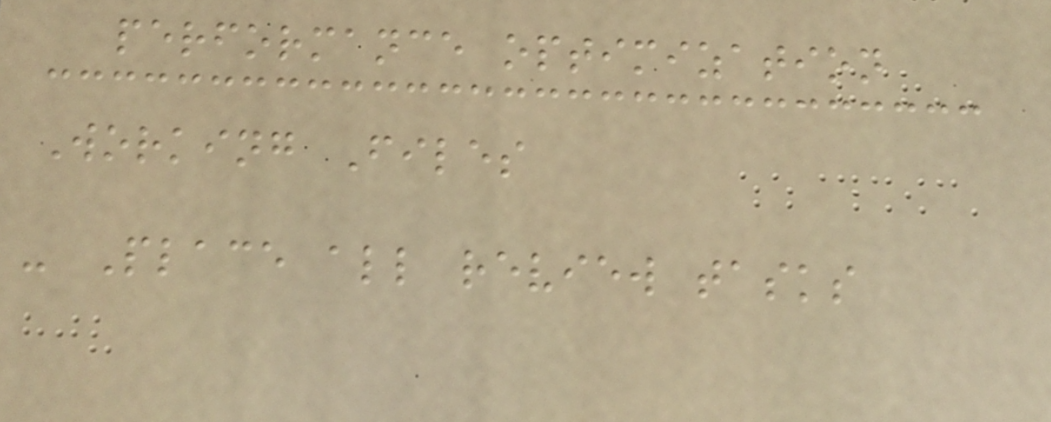performance optimization
Working Files
- Place all review tasks
